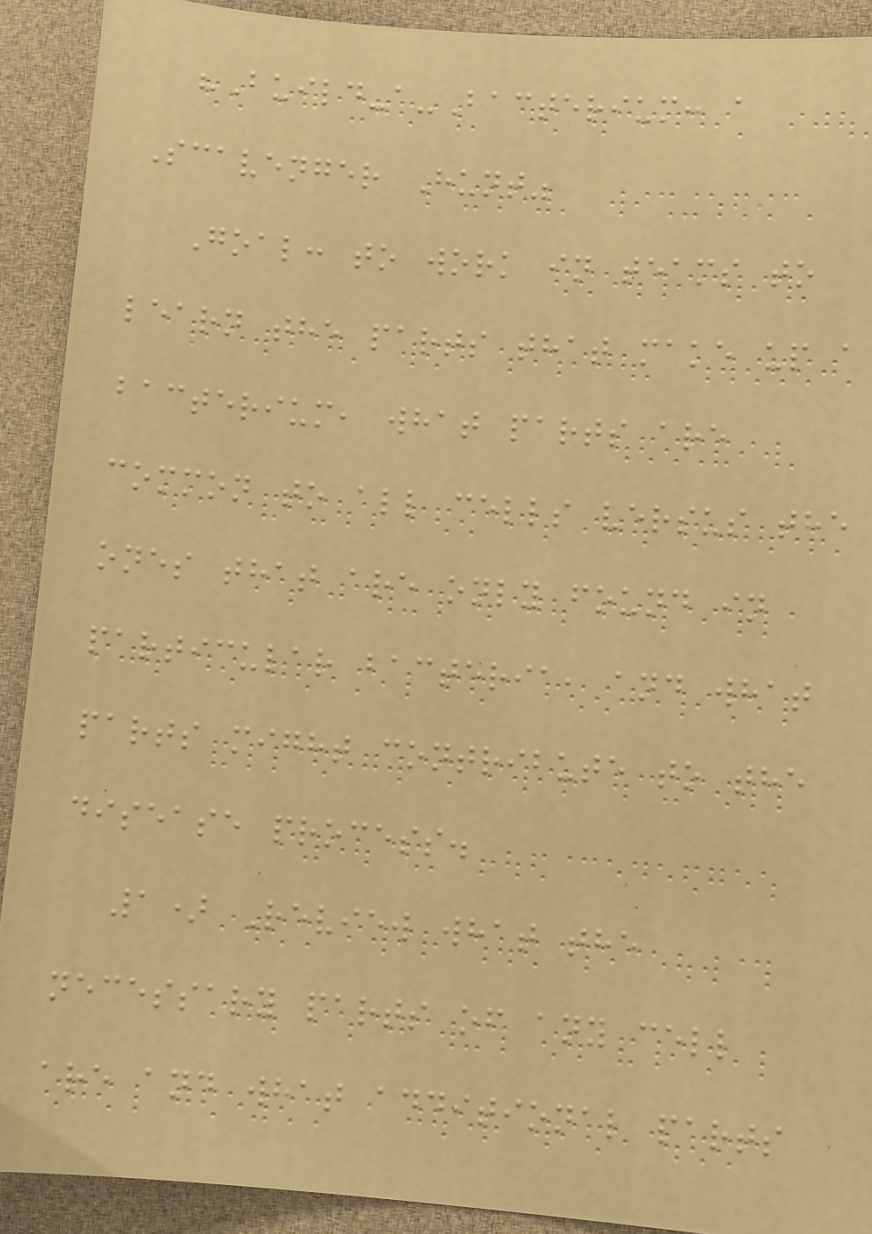"Build-a-Bacterium: a
Scavenger Hunt"
Goal: to work in teams to
learn the parts that make up a
bacterium, what parts are
common to all cells versus the
ones that are only found in
particular bacteria, and what
parts might contribute to the
disease process.
1) Review what the
necessary parts of any cell
are and what additional parts
